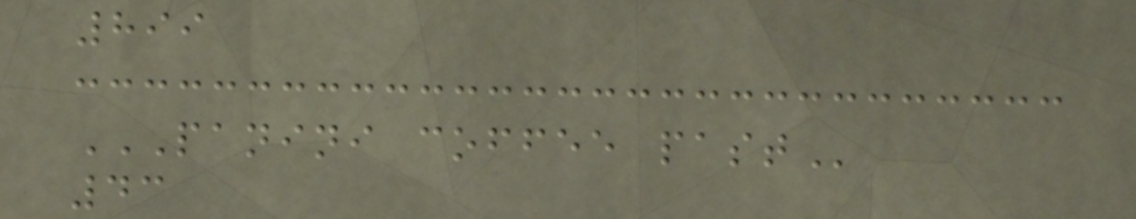899
PANINI COFFEE PAST
43
